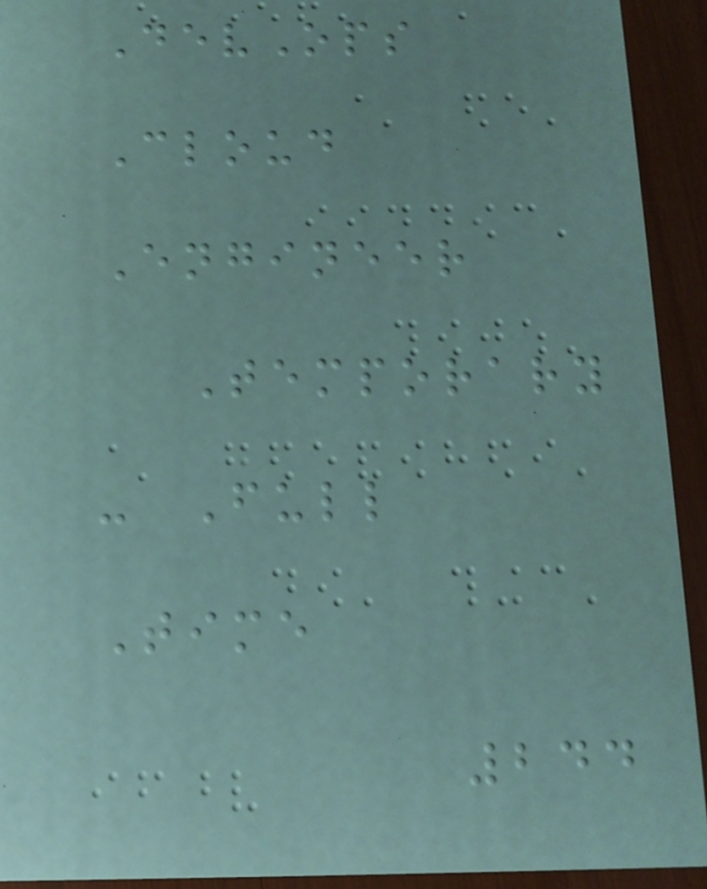DevOps
Cloud
Engineer
Temporary
- Full
Time
244
